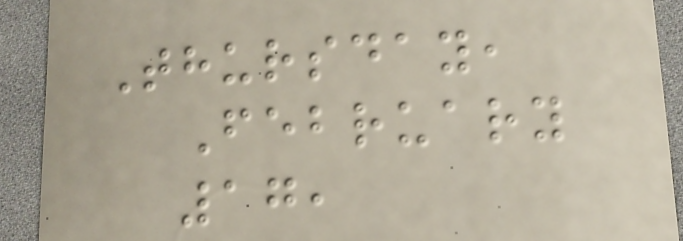Thursday,
February
17,
